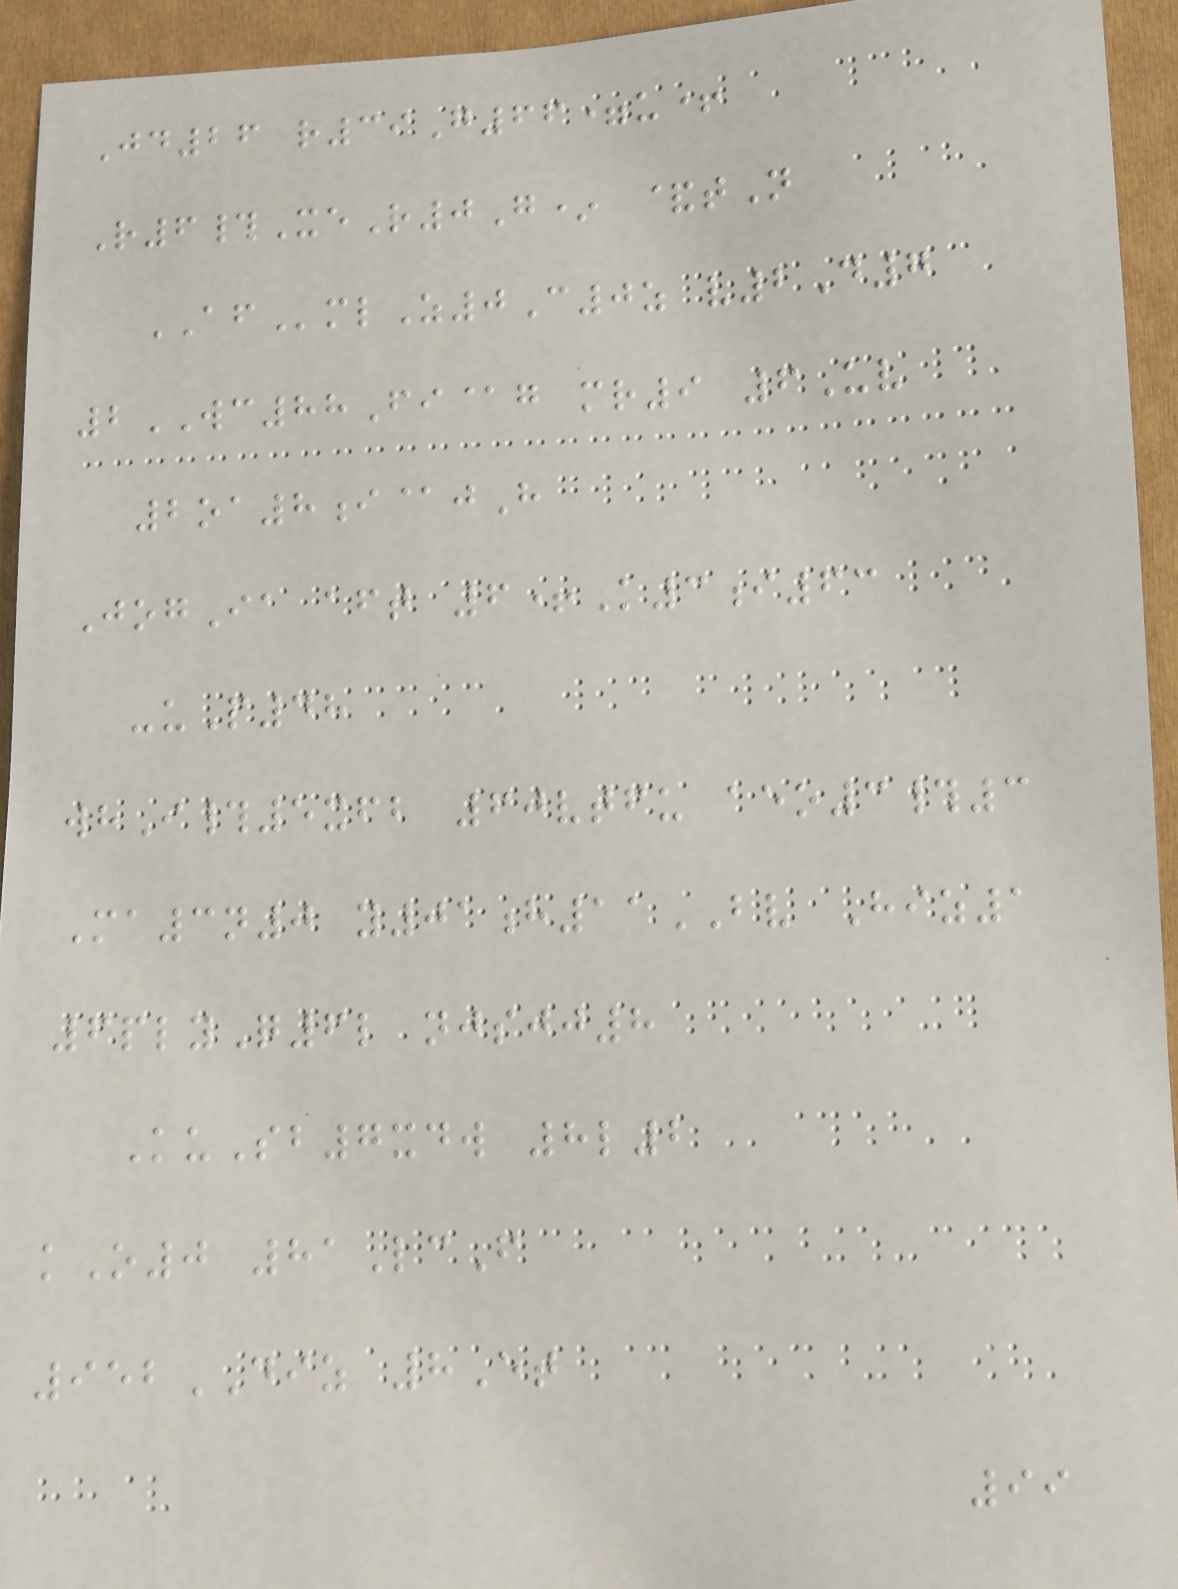Jd26 r39G66=u+
R6#XeR0G* &tN
AFmlZ0C0z v2D7
2WC88Fi@g mr9 6Uv
2oa8i@jH
JogIa aft 6+K3i63
-uP48
whI#5xfb 60vtfu aeo3#3
Ma3n0 y01h11BV Hiz1
6plyQ6l njsjj8
KuSb7xdw 8l2
kO0 81LcF
952DIZ 8Et
99
